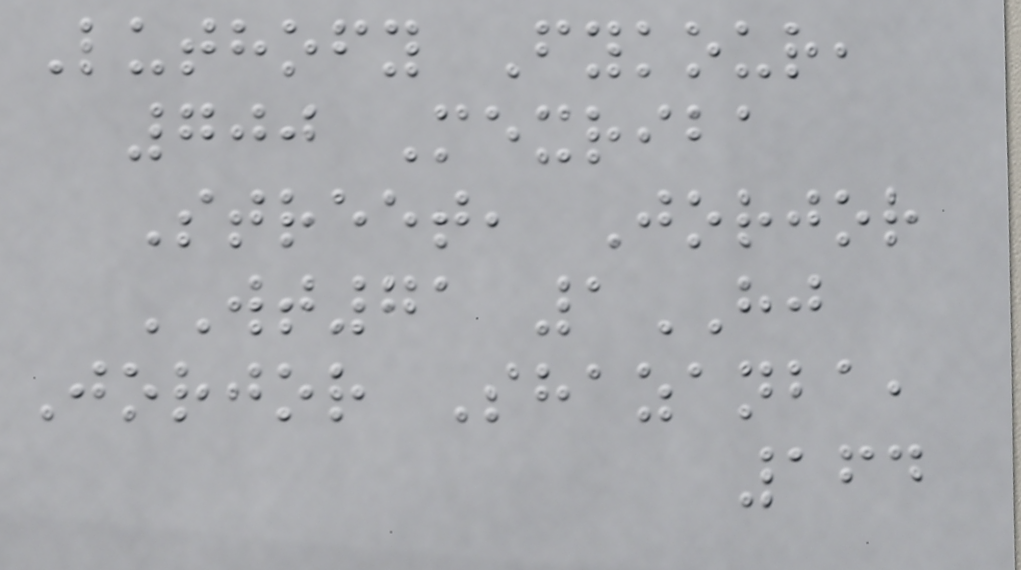Luthofy Fykour,
700 Mexriba
Street, Jorjor
WT71 1HJ
Jorjor Shazanba,
164
